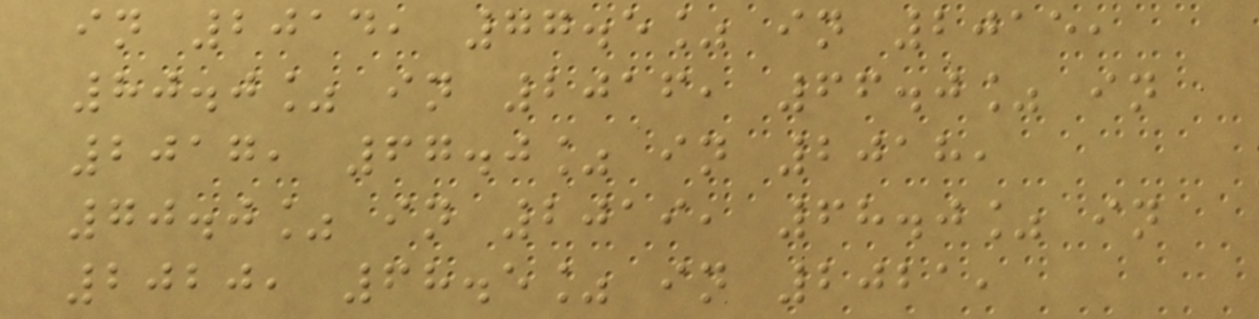in 2014, 77.5% in 2015,
80.0% in 2016, 66.0% in
2017, 67.0% in 2018,
70.0% in 2019, 68.0% in
2020, 68.5% in 2021,
